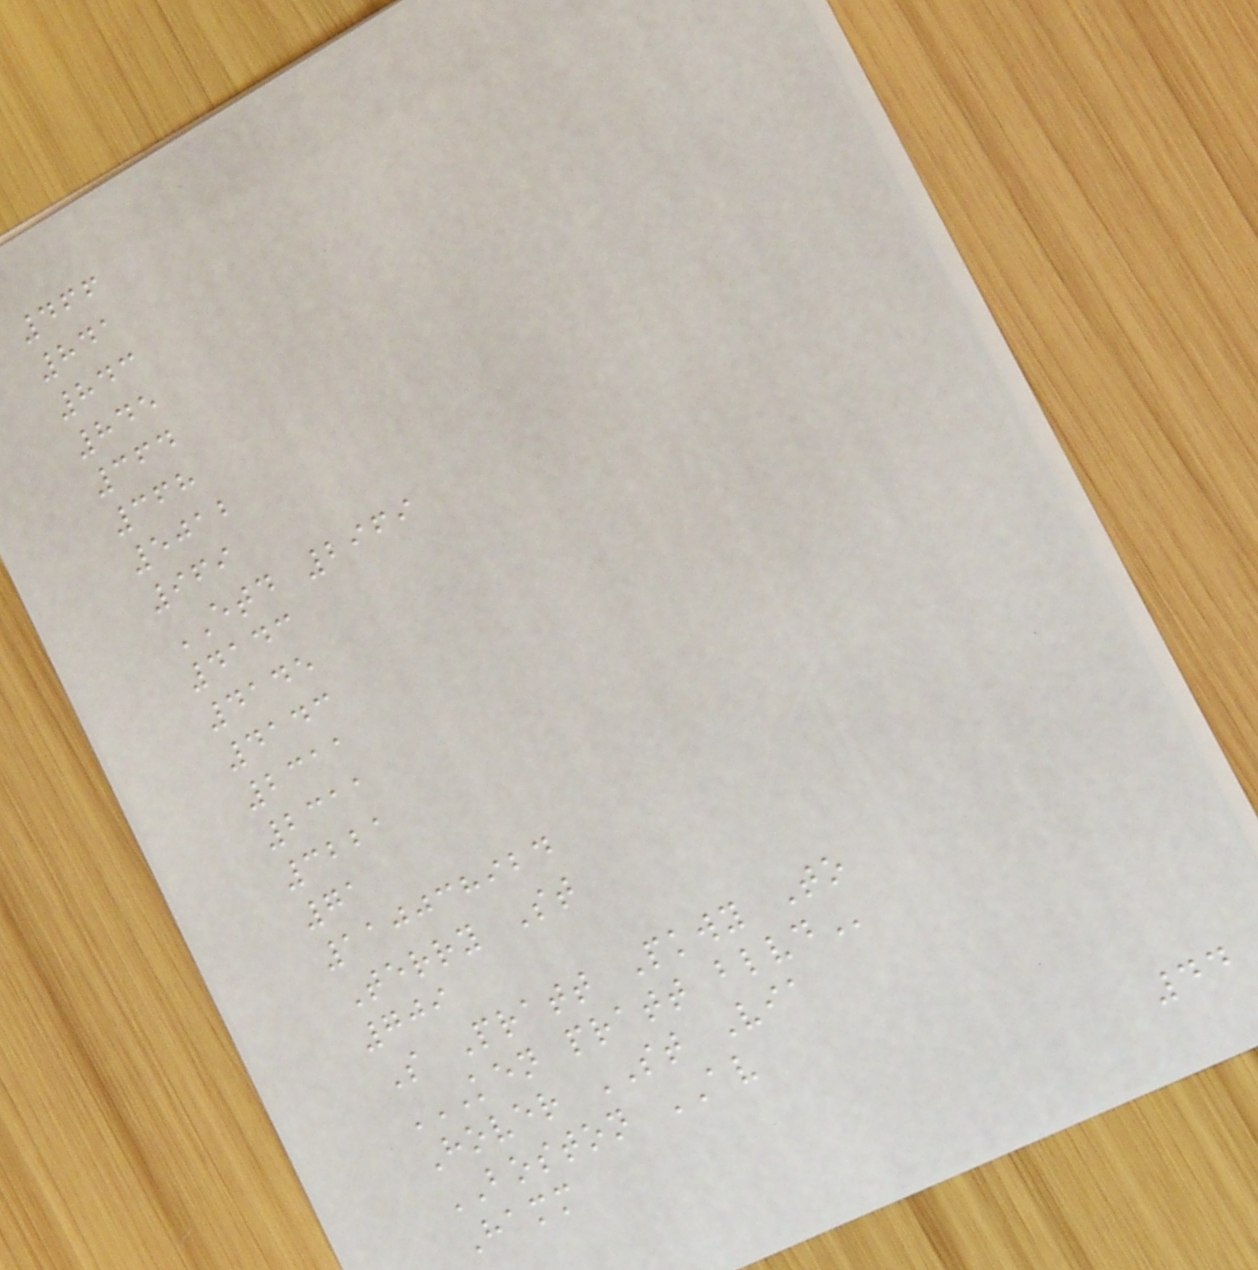466
841
843
845
364
368
5012
969
ETD 2969
4143
4145
4143
2311
2311
3221
71
110038924
Terry St
709
S Pratt Pkwy To
KEN PRATT BLVD
Hover ST Via
BOSTON AV
Hamm
44
